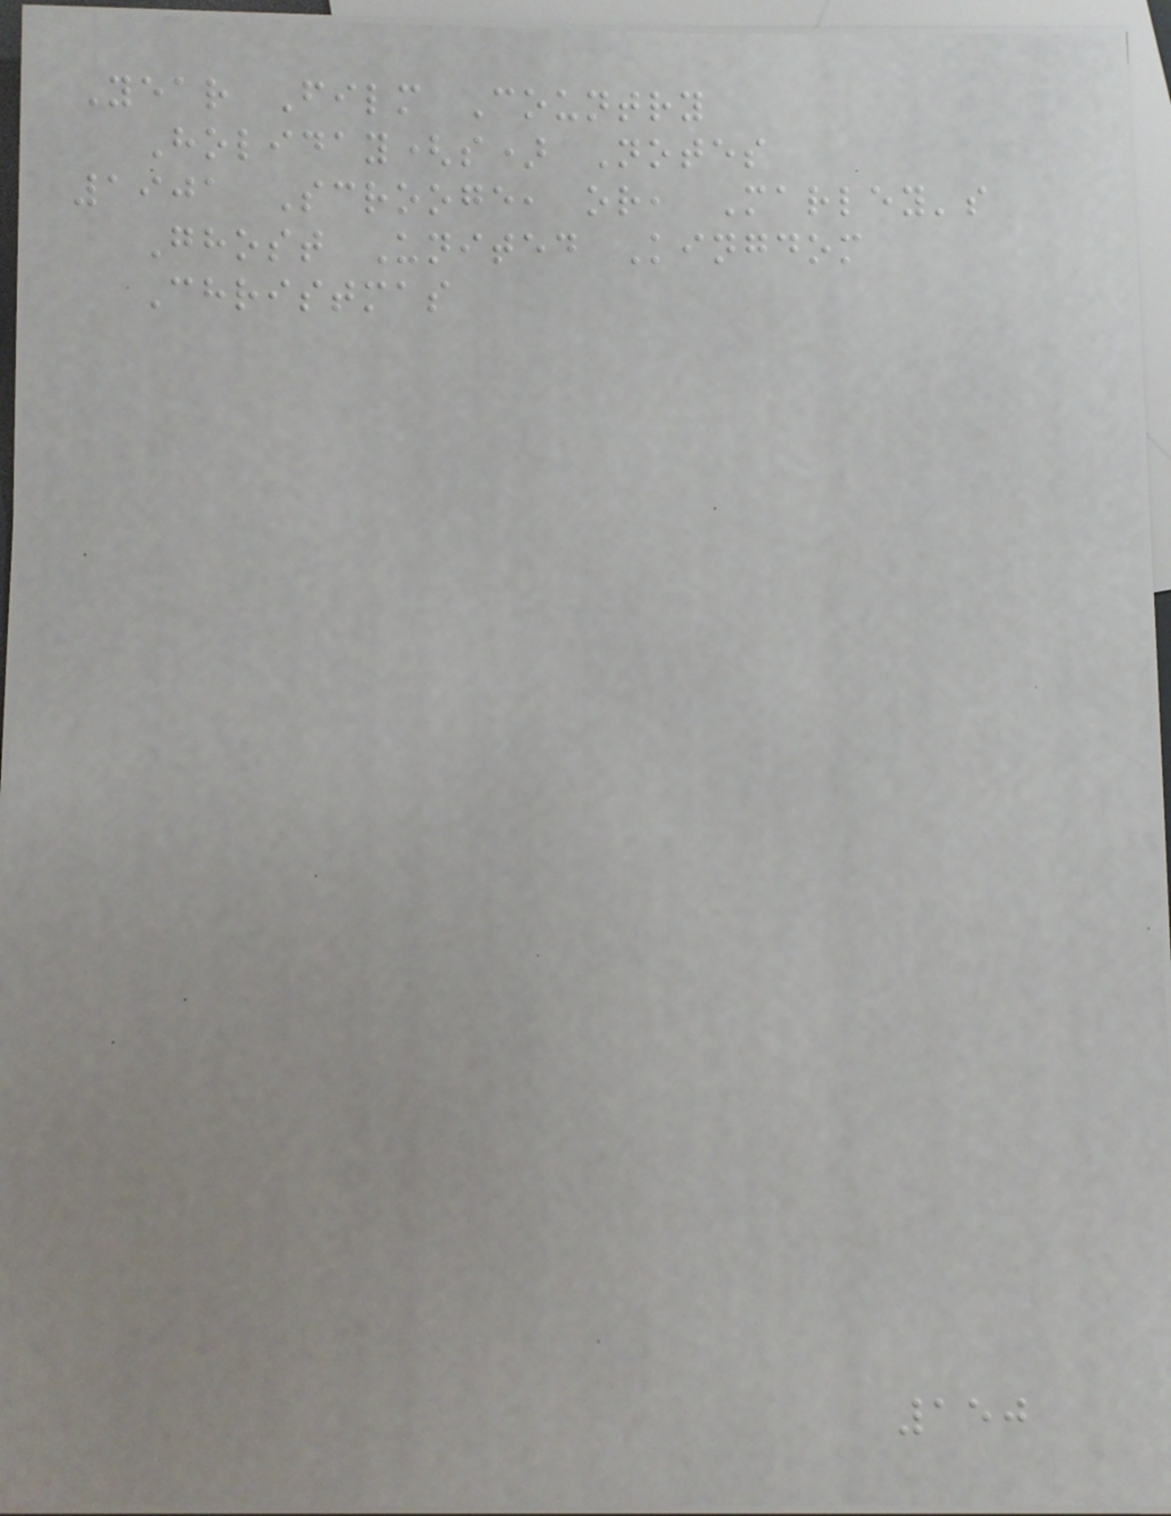Year Film Country
Holiday(s) Notes
1901 Scrooge, or, Marley's
Ghost United Kingdom
Christmas
150
